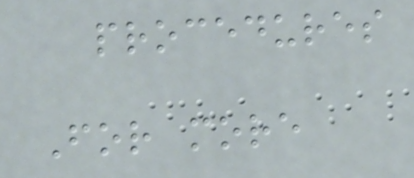procedures
For more
